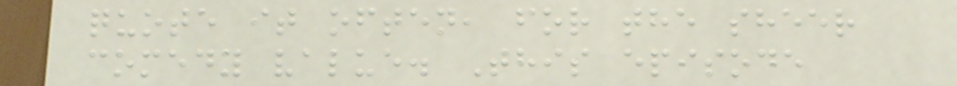quote it often, for the sheer
comedy value. This episode
